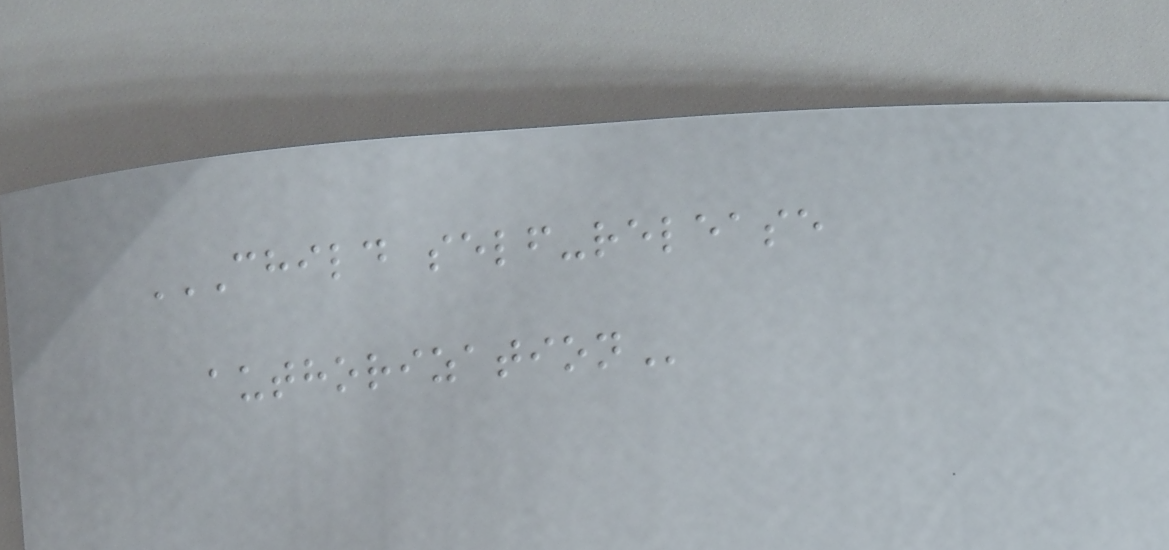CHILD SELF-RELEASE
AUTHORIZATION
